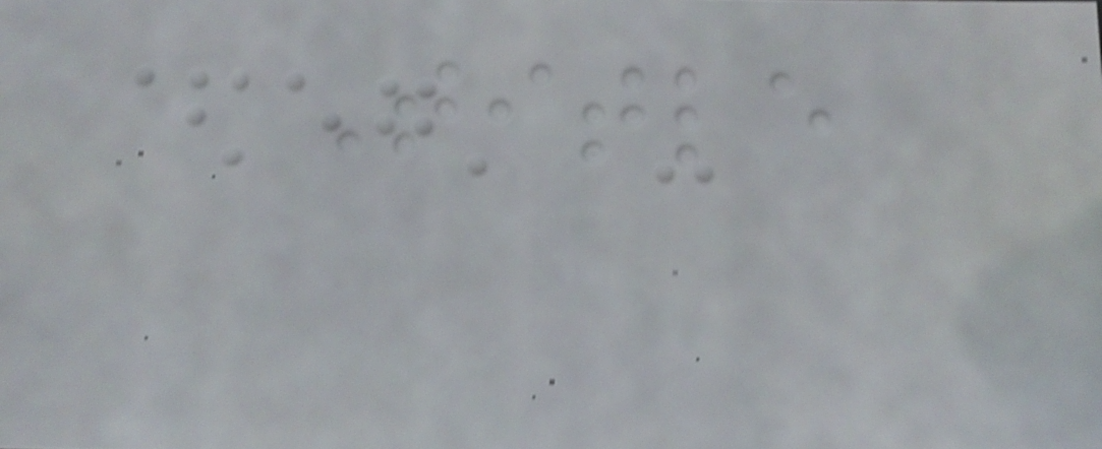Title
